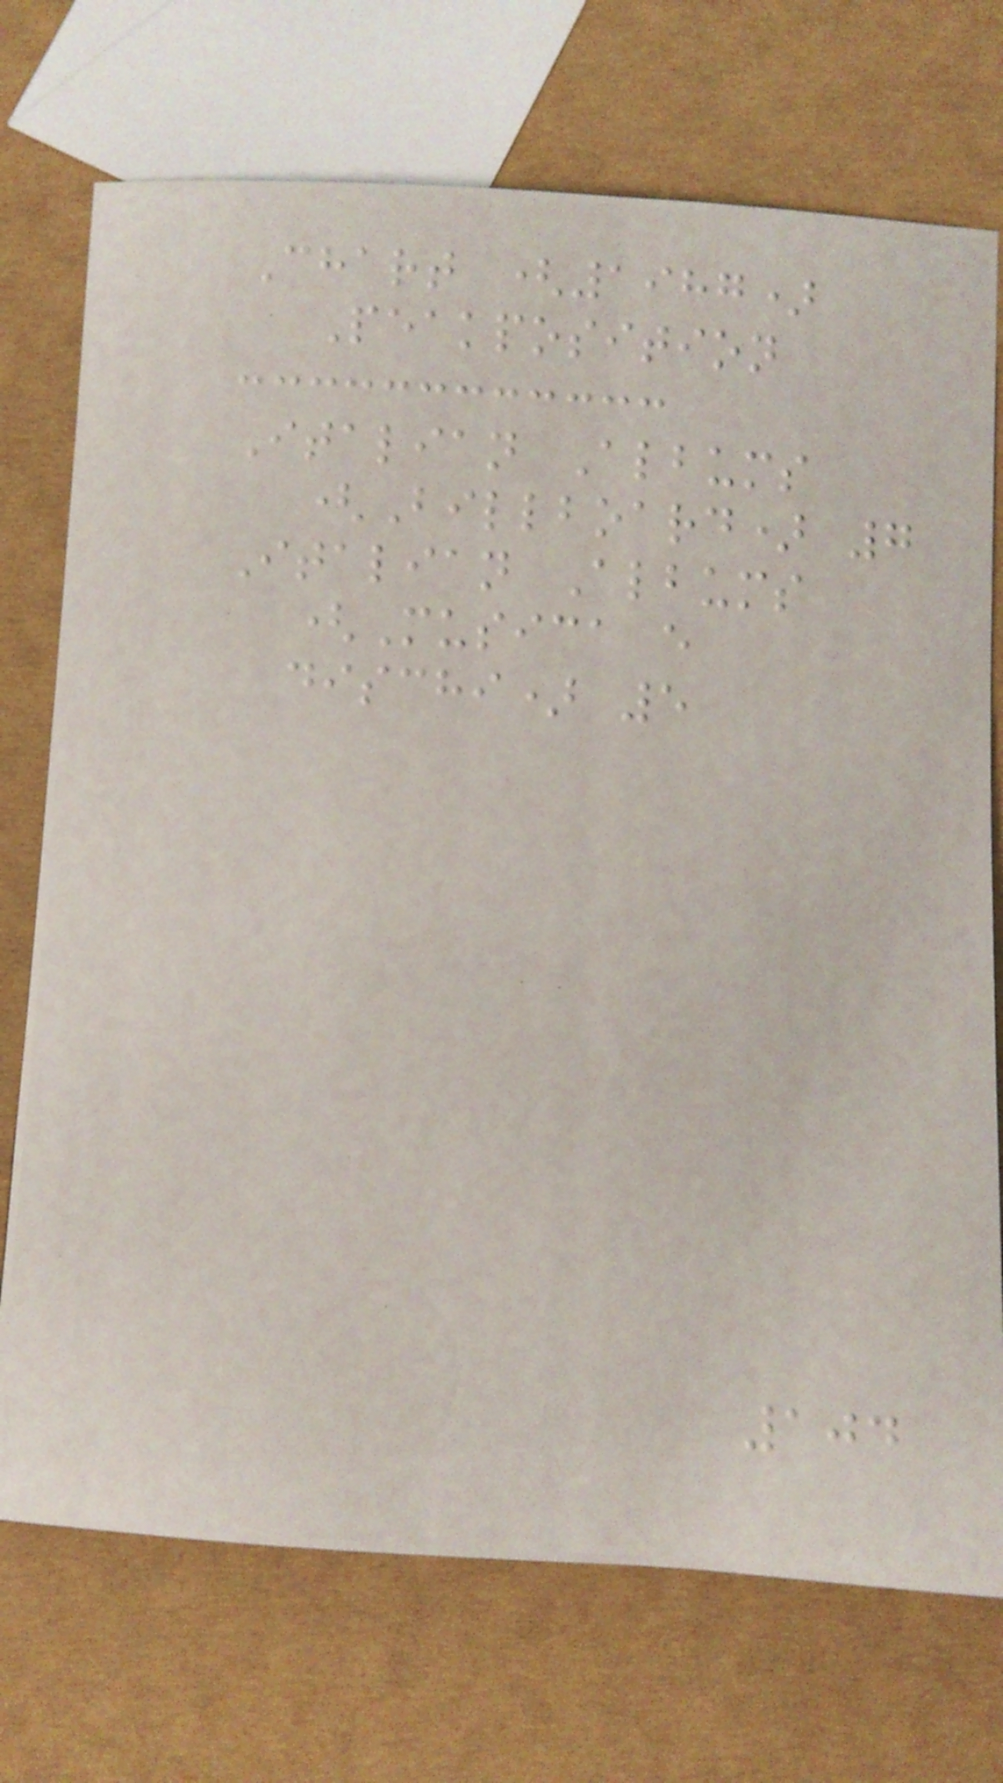Chart (1987)
Peakposition
Italian Albums
(Billboard) 7
Italian Albums
(Musica e
dischi) 5
104
